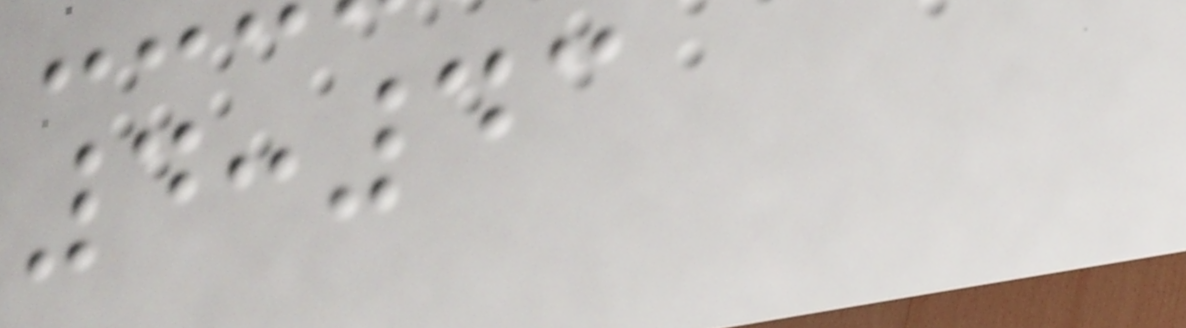4:43
